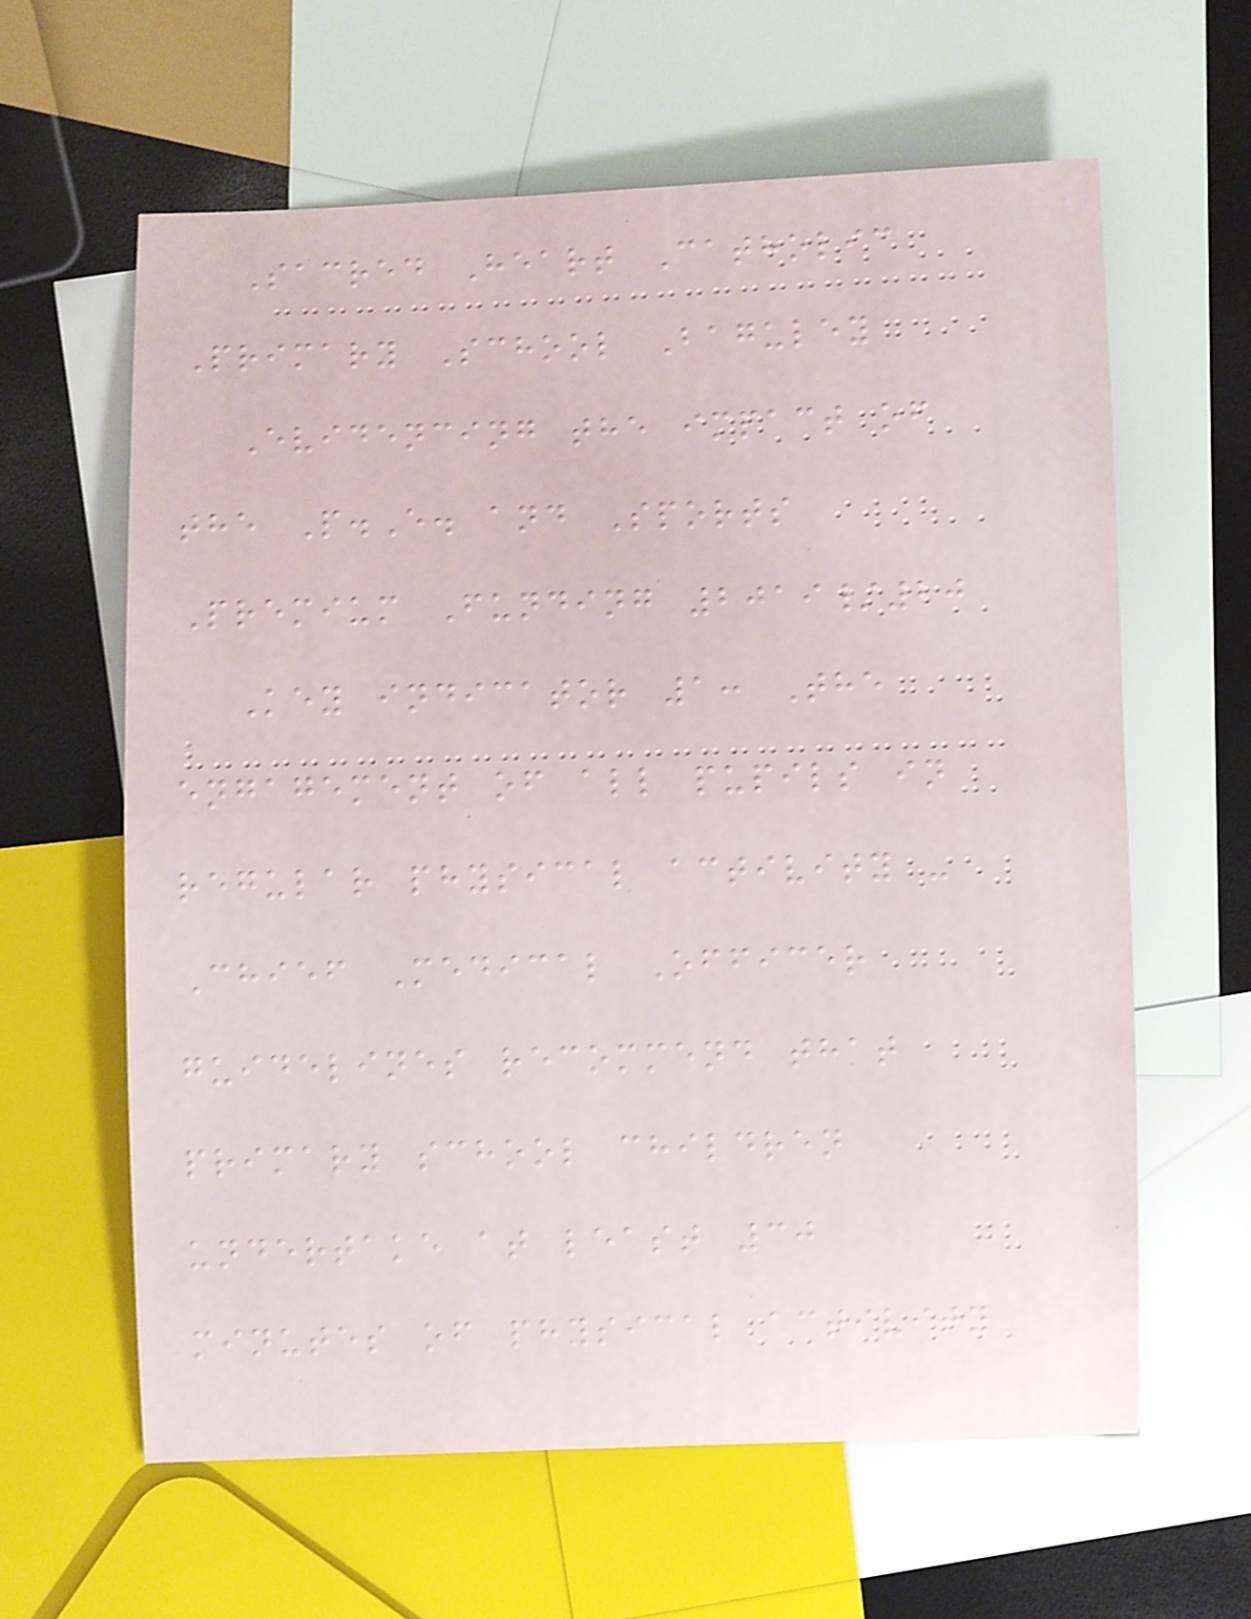Sacred Heart Catholic
Primary School Baguley
Evidencing the impact of
the P.E. and Sports
Premium Funding 2019/20
Key indicator 1: The
engagement of all pupils in
regular physical activity -
Chief Medical Officer
guidelines recommend that
primary school children
undertake at least 30
minutes of physical activity
